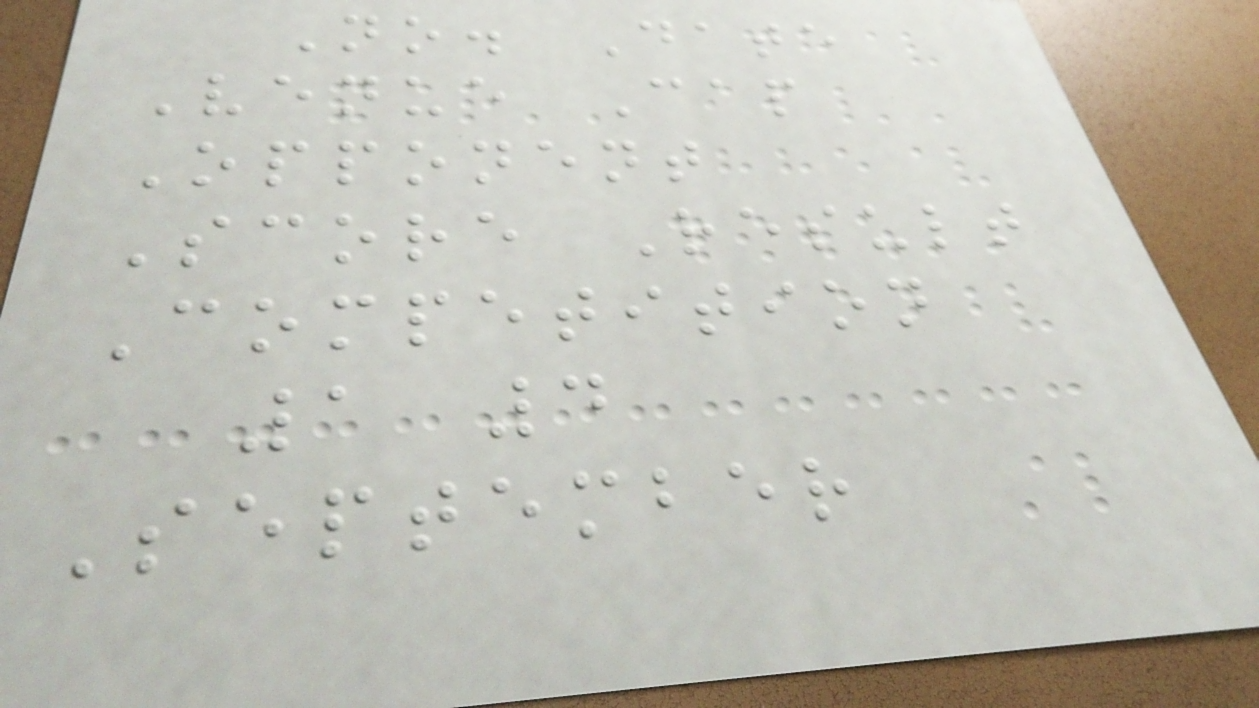No. Date
Venue Cap
Opponent
Score Result
Competition
1 4
September
